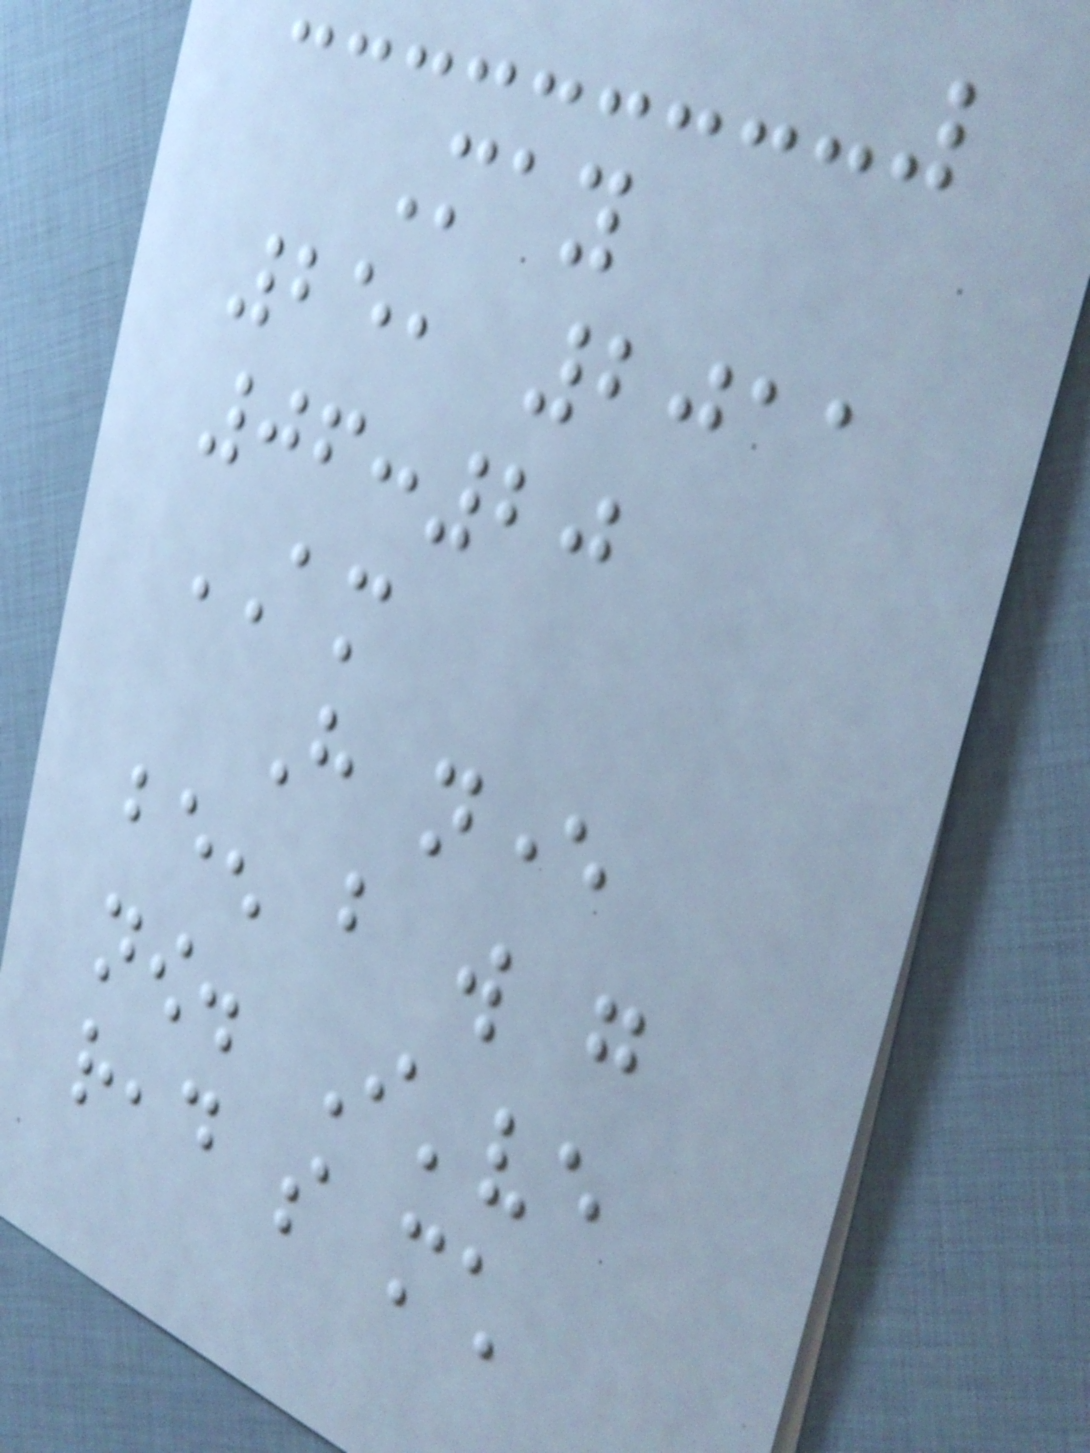May
25, 2011
06:20
AM
Have never
been but will go
now. I've
read so much
